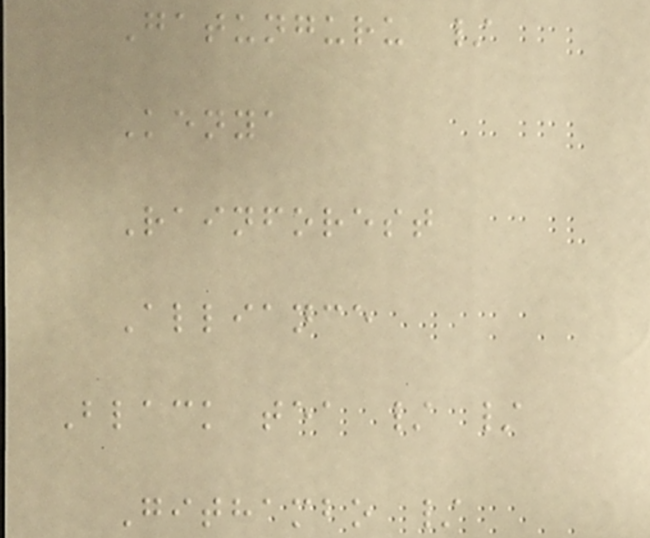Gatunguru /
Kenya
Rainforest
Alliance
Black tea / /
Githambo /
